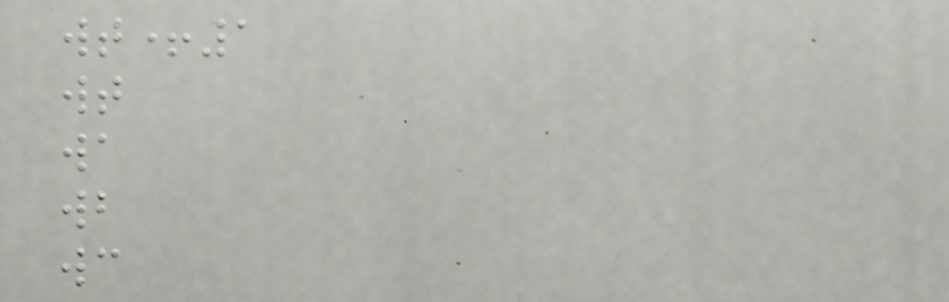wt+1
wt
wa
wb
wc
